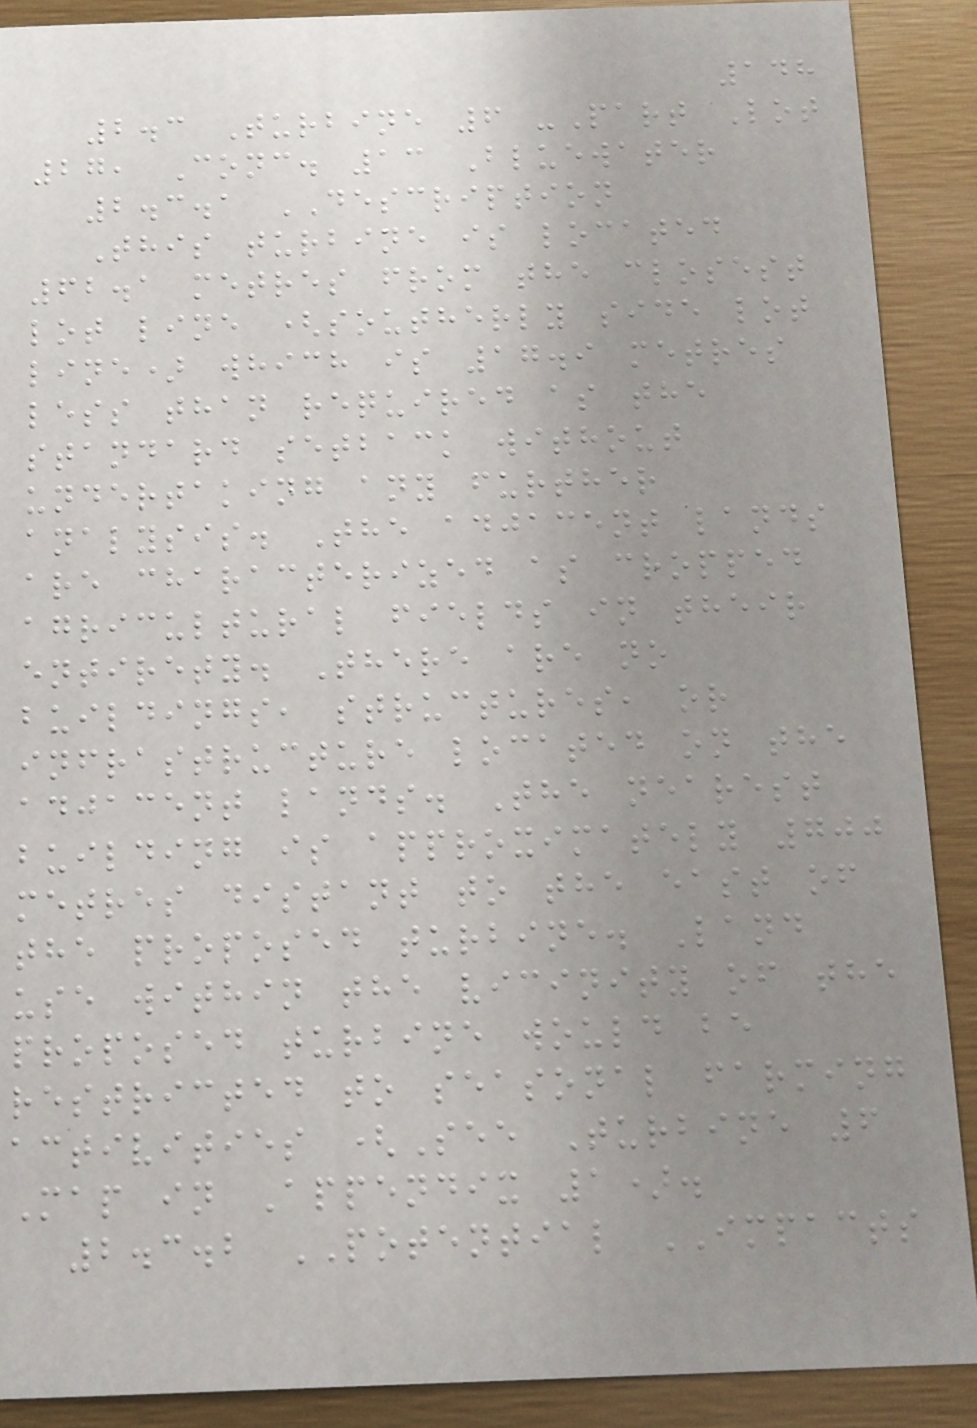148
2.3 Turbine 6 -Part Lot
27, Conc. 13 Bluewater
2.3.1 DESCRIPTION
This turbine is located
62.1 metres from the closest
lot line (southerly side lot
line) which is 17.9 metres
less than required as the
standard setback without
undertaking any further
analysis. The adjacent lands
are characterized as cropped
agricultural fields in their
entirety. There are no
buildings, structures, or
infrastructure located on the
adjacent lands. The nearest
building is approximately 700
metres distant to the east of
the proposed turbine. Land
use within the vicinity of the
proposed turbine would be
restricted to seasonal farming
activities (See Turbine 6
Map in Appendix 1).
2.3.2 POTENTIAL IMPACTS
